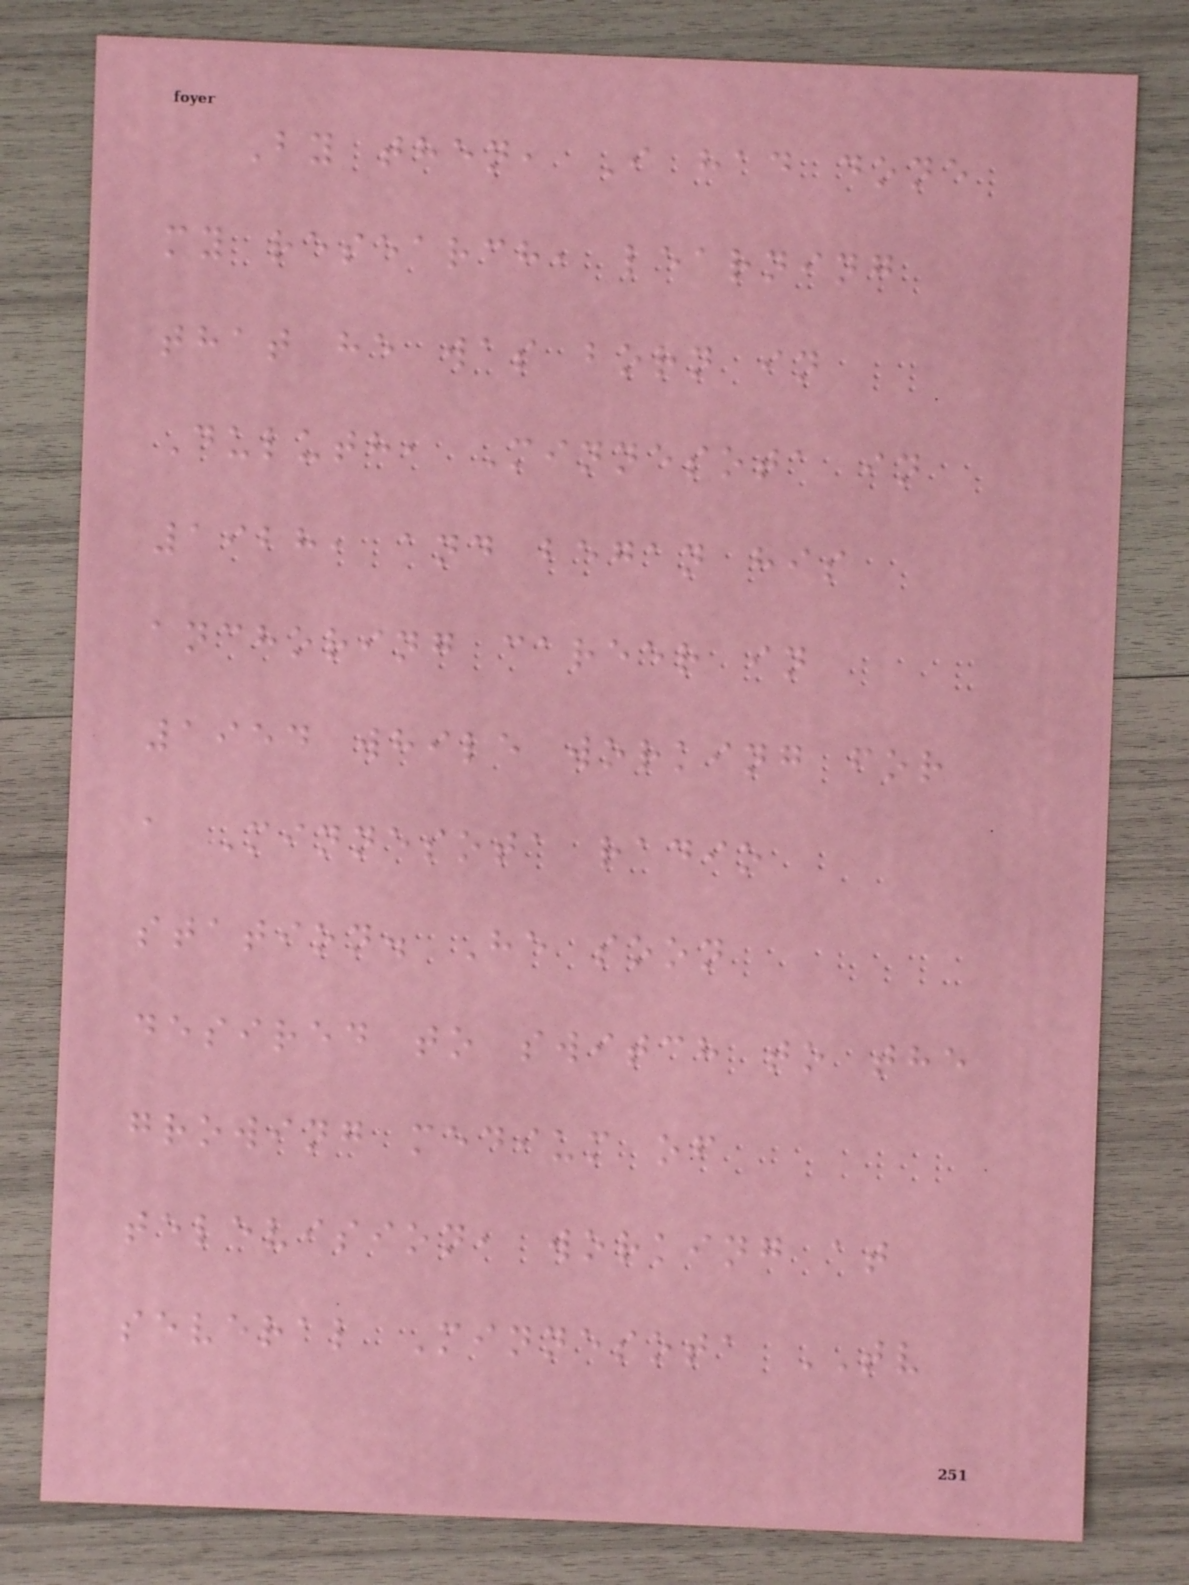By then, I had done
my research, learning
that he was born in
Duluth, Minnesota in
1928, and began his
anchoring career in
1954 while working for
a Minnesota radio
station. He soon
desired to switch to the
growing medium of
television, working at
several Minnesota TV
